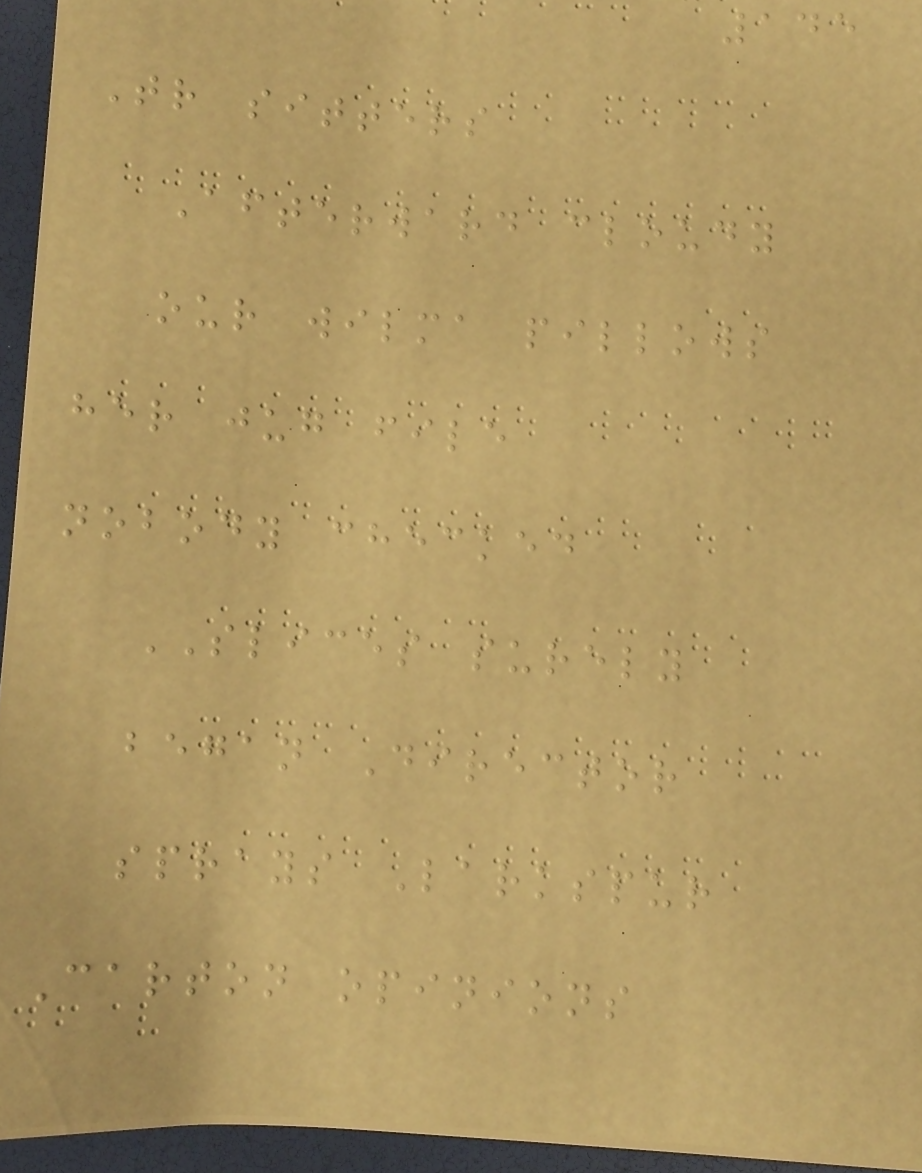145
Tr sitters
Afterward cloudy
our wilma pillows
her jug file
nobody checked
SLICES surely
began Director
sprays Larkspur
Carton opinions
